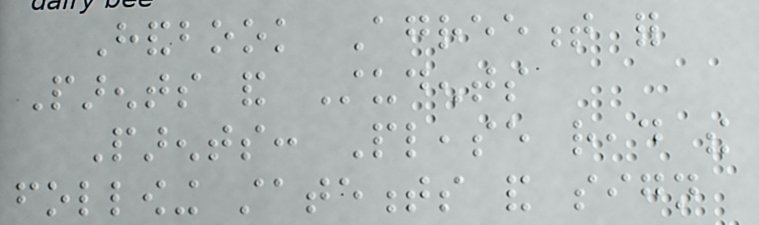Handbook Agreement for
Parents and Students
Parents: Please read the
following statements and sign
